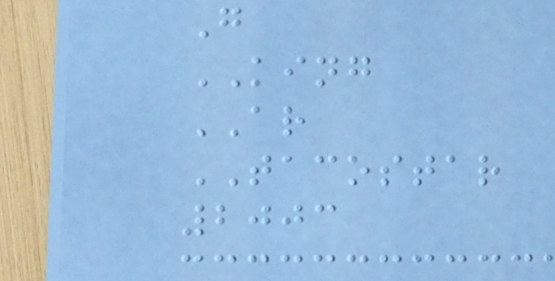G
KING
AR
TACOSTAR
2003
